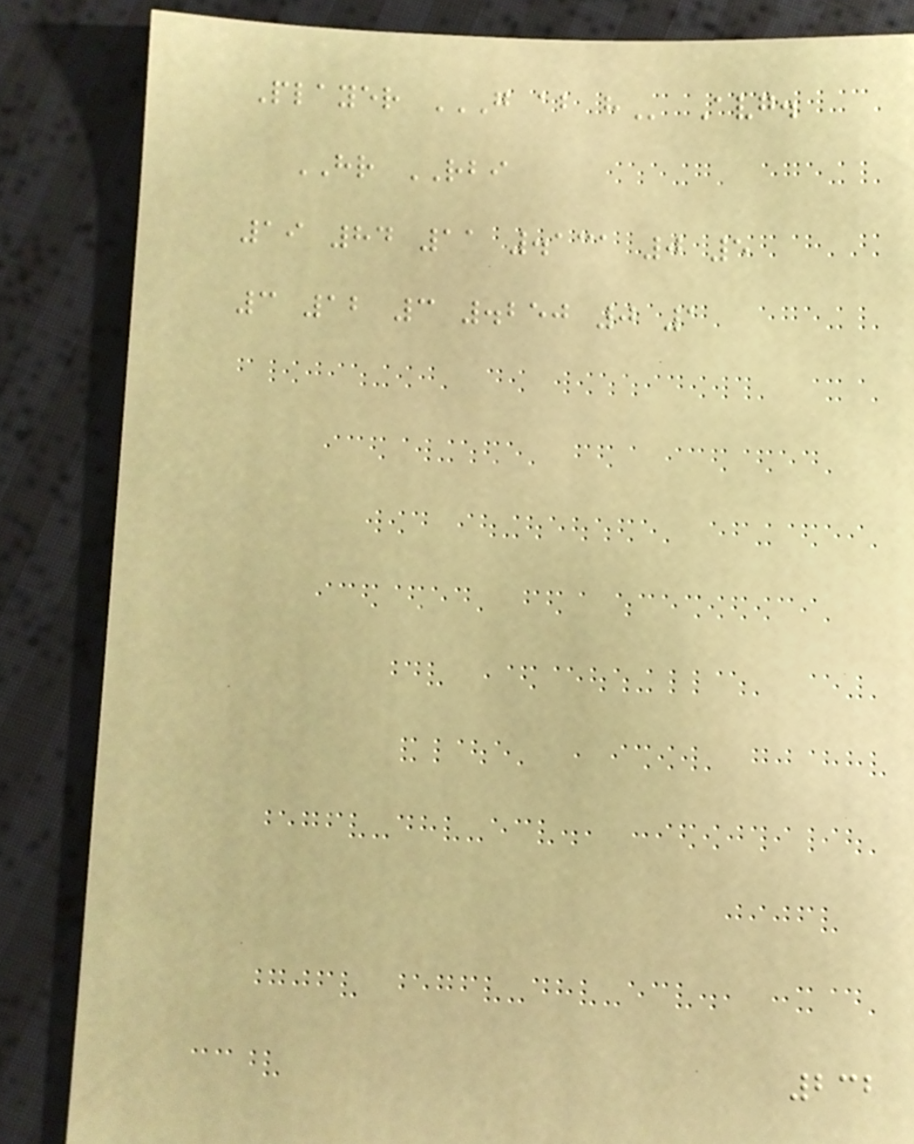Player G AB H Avg.
HR RBI
19 84 11 .131 0 5
3 12 3 .250 0 1
232
